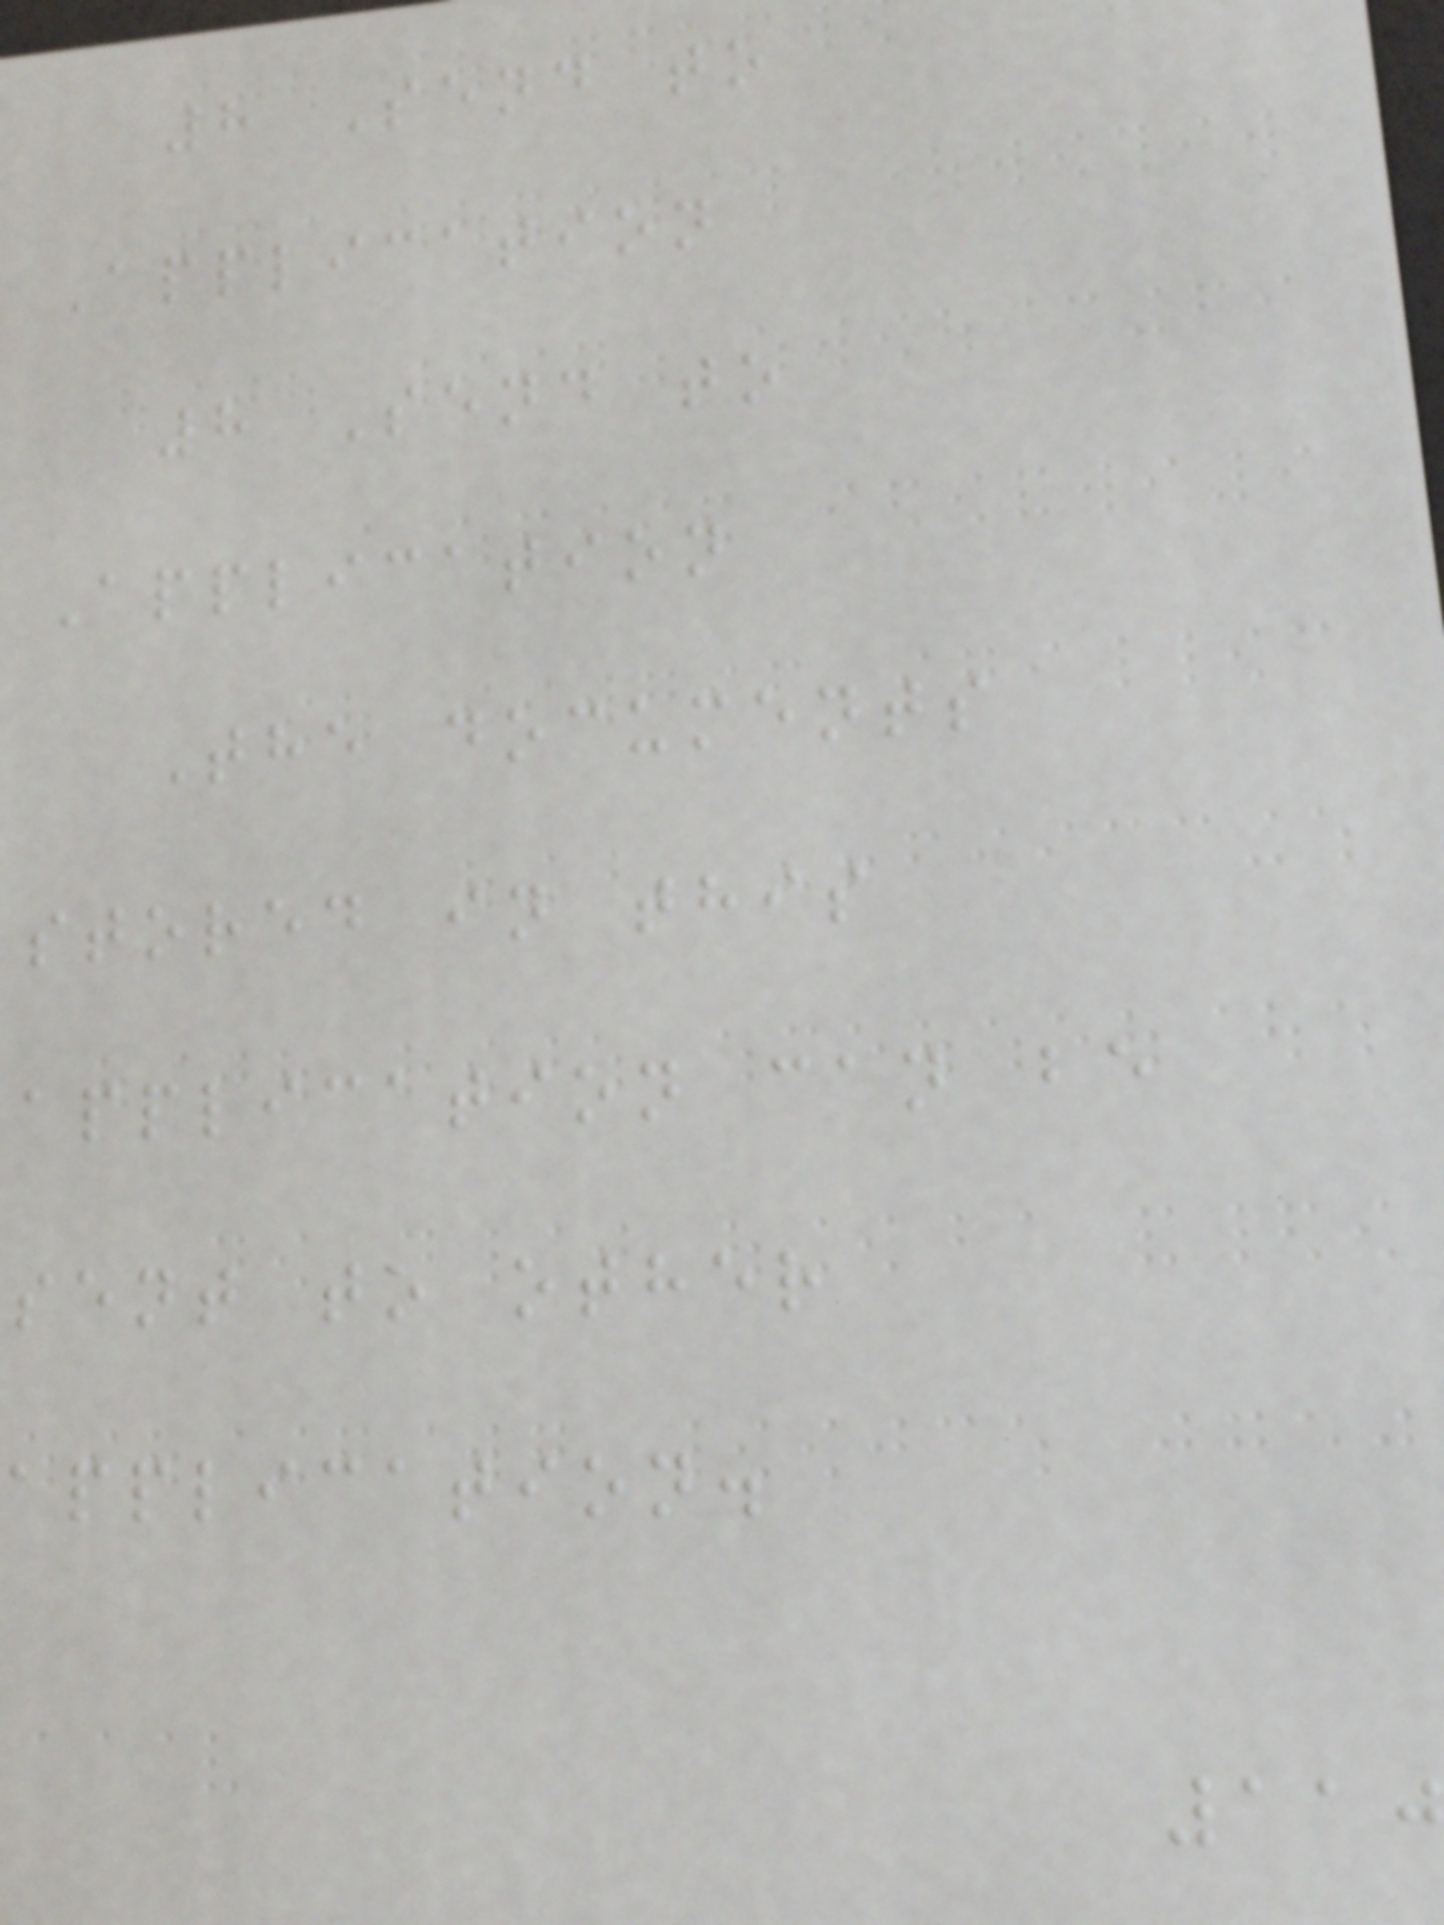8 Send to
Application
8 Send to
Application
The documents
stored in this
application can be
sent to other
application.
